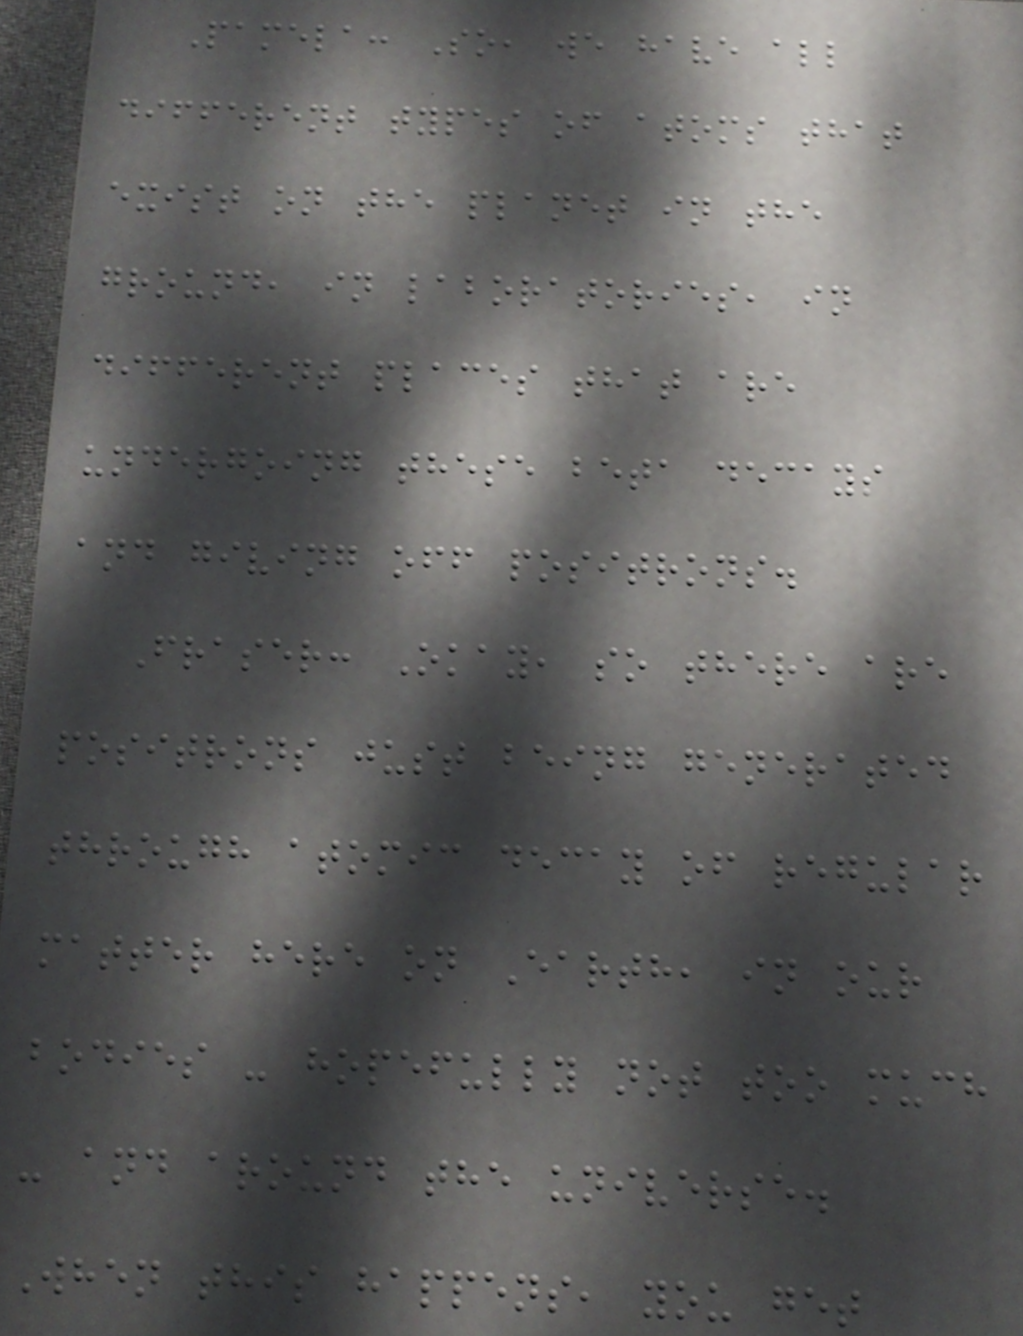Pamela: So, we have all
different types of atoms that
exist on the planet in the
ground, in laboratories, in
different places that are
undergoing these beta decays
and giving off positrons.
Fraser: Okay, so there are
positrons just being generated
through atomic decay of regular
matter here on Earth, in our
bodies - hopefully not too much
- and around the universe.
When this happens, you get
